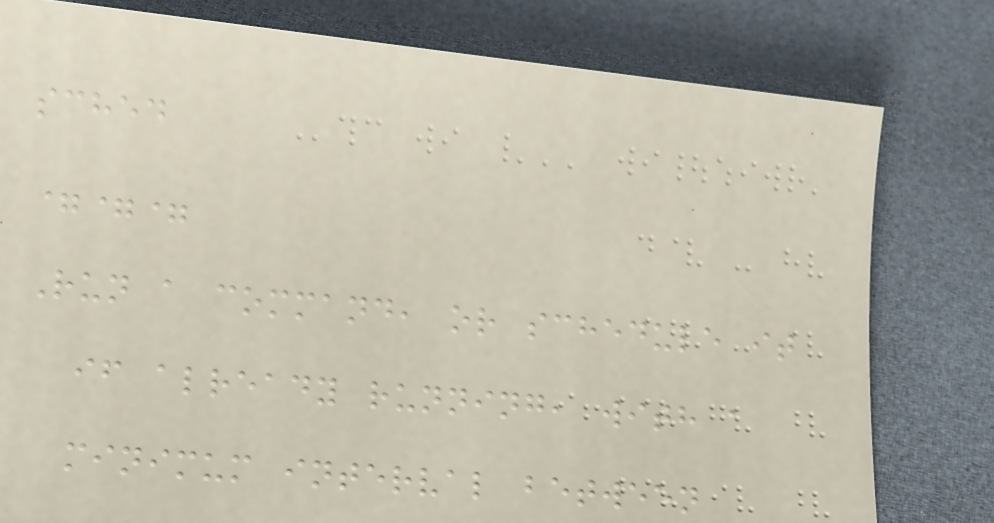sched
===
Run a command, or schedule it
if already running, with a
minimum interval between
